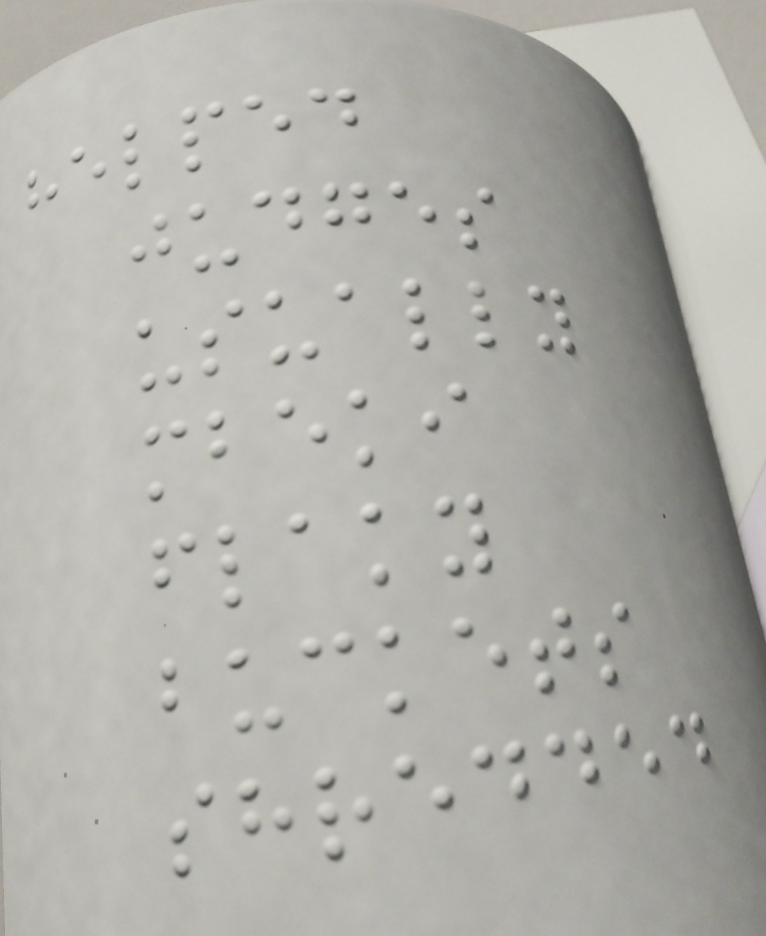helped
judges
usually
mbeki
flaky
buckets
shredded
